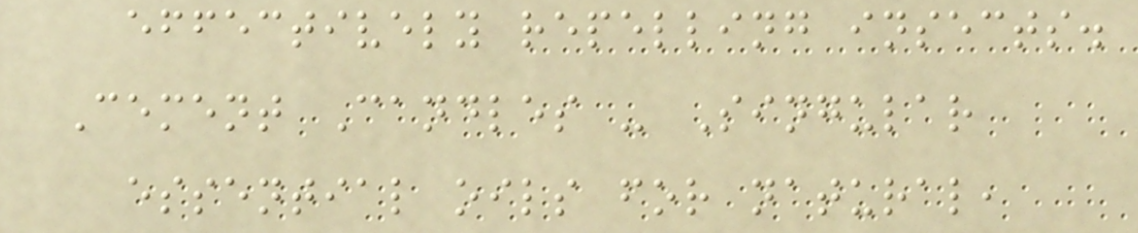effectively repelling insects.
Cement Candles - Singular
essential oils for natural,
